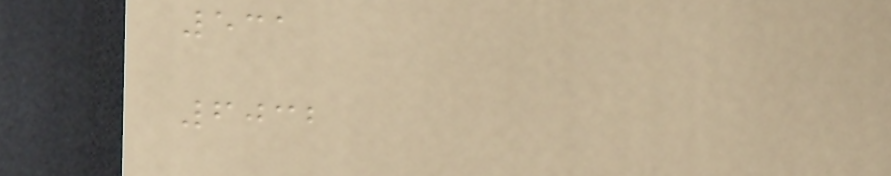531
6032
